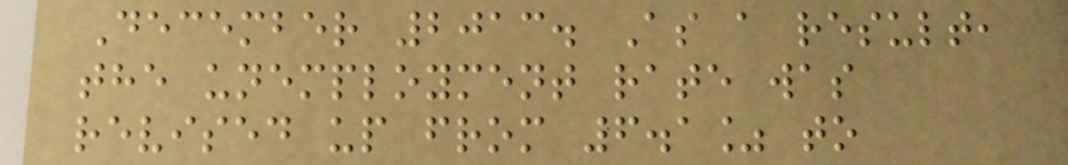December 2013. As a result,
the unemployment rate was
revised up from 6.1% to
